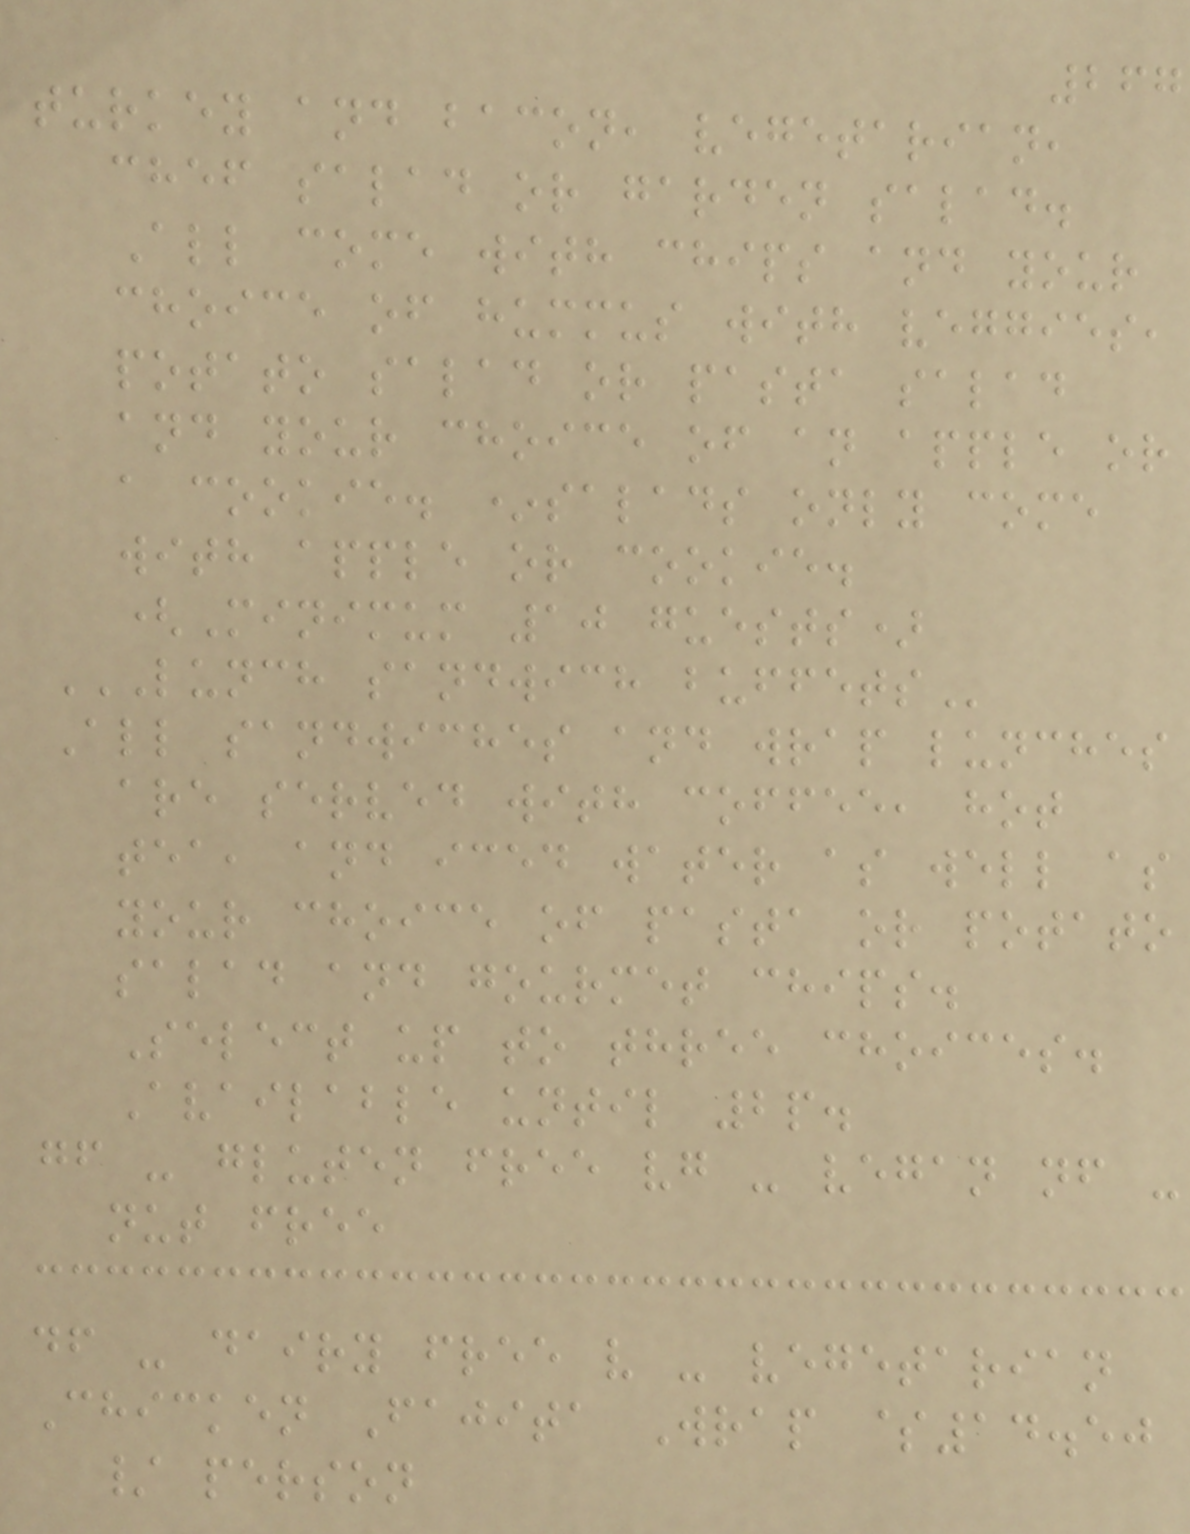267
turkey and bacon, vegetarian,
chef salad or garden salad.
All come with chips and your
choice of hummus with veggies,
potato salad or pasta salad
and your choice of an apple or
a cookie. *salads only come
with apple or cookie.
(Minimum 10 guests)
LUNCH SANDWICH BUFFETS
All sandwiches and wrap lunches
are served with coffee, hot
tea, and iced water as well as
your choice of pasta or potato
salad and gourmet chips.
Select up to three choices.
Available until 2p.
gf - gluten free vg - vegan nf -
nut free
df - dairy free v - vegetarian
Chicken Fajita Wrap $14.50
/ person
